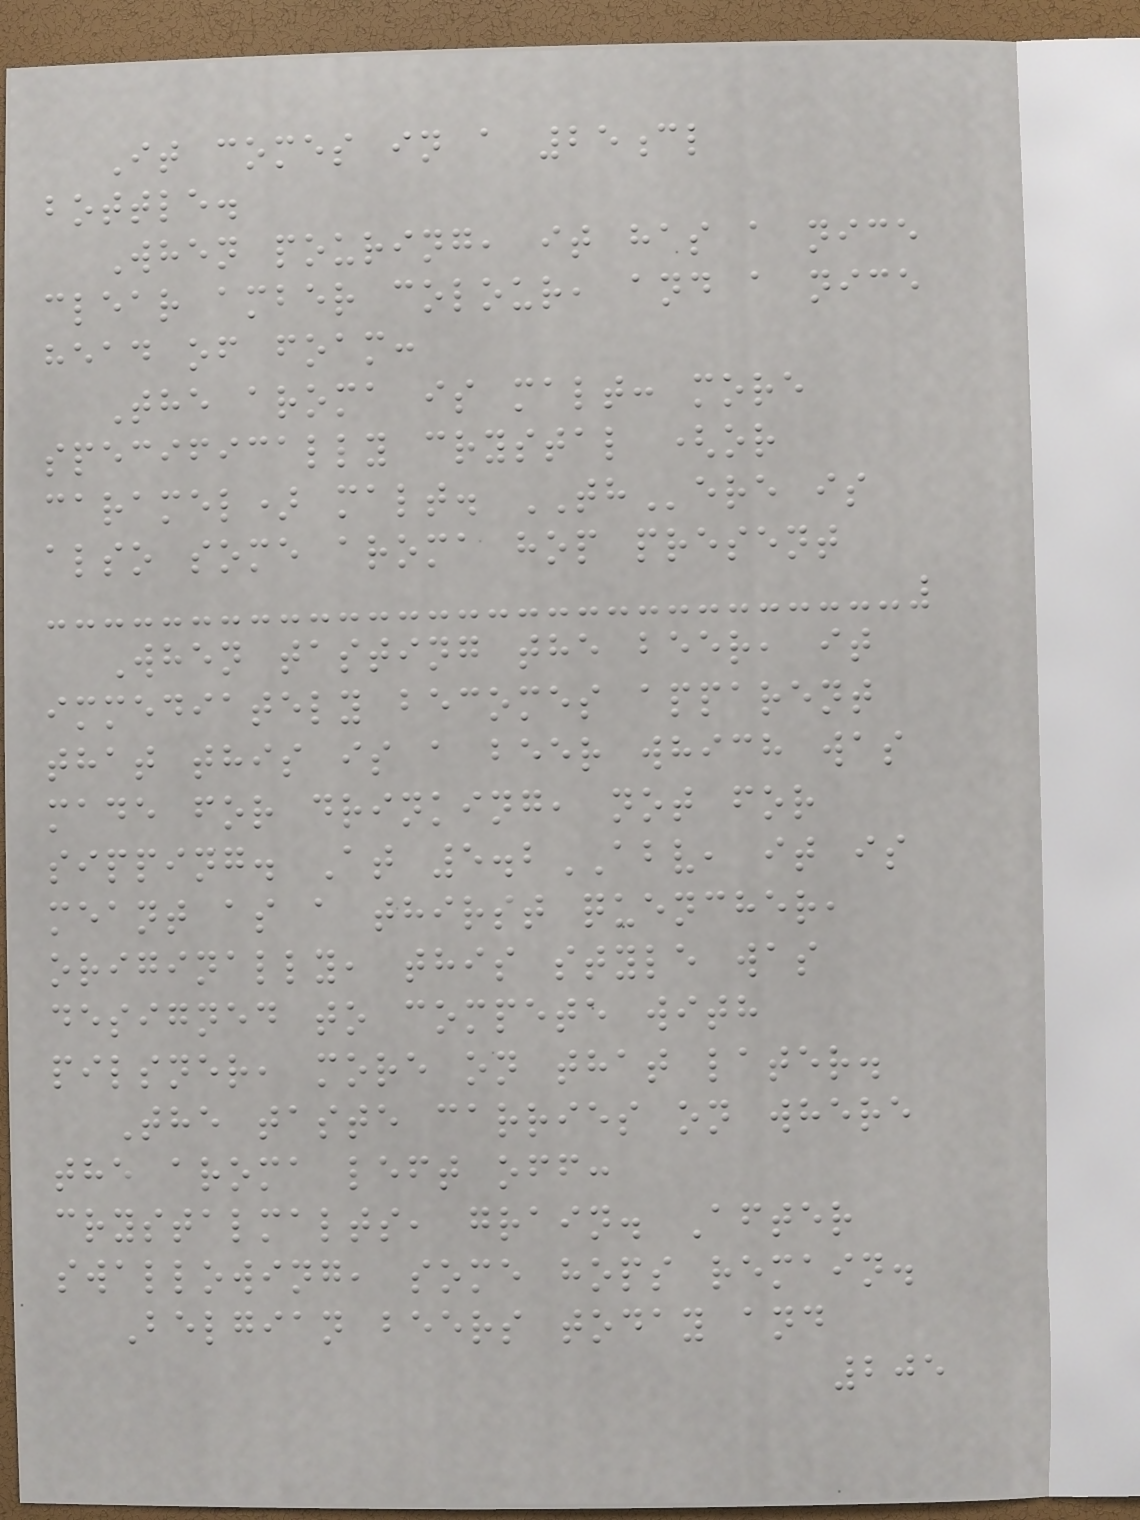It comes in a 25cl
bottle.
When pouring, it has a nice
clear amber colour, and a nice
head of foam:
The aroma is malt: more
specifically crystal (or
caramel) malt. THere is
also some aroma hop present
When tasting the beer, it
immediately becomes apparent
that this is a beer which was
made for drinking, not for
sipping. At 5.2ABV, it is
meant as a thirst quencher,
originally, this style was
designed to compete with
pilsner, more on that later.
The taste carries on where
the aroma left off:
crystalmalts, grain. After
swallowing, some hops remain.
Belgian beers today and
205
